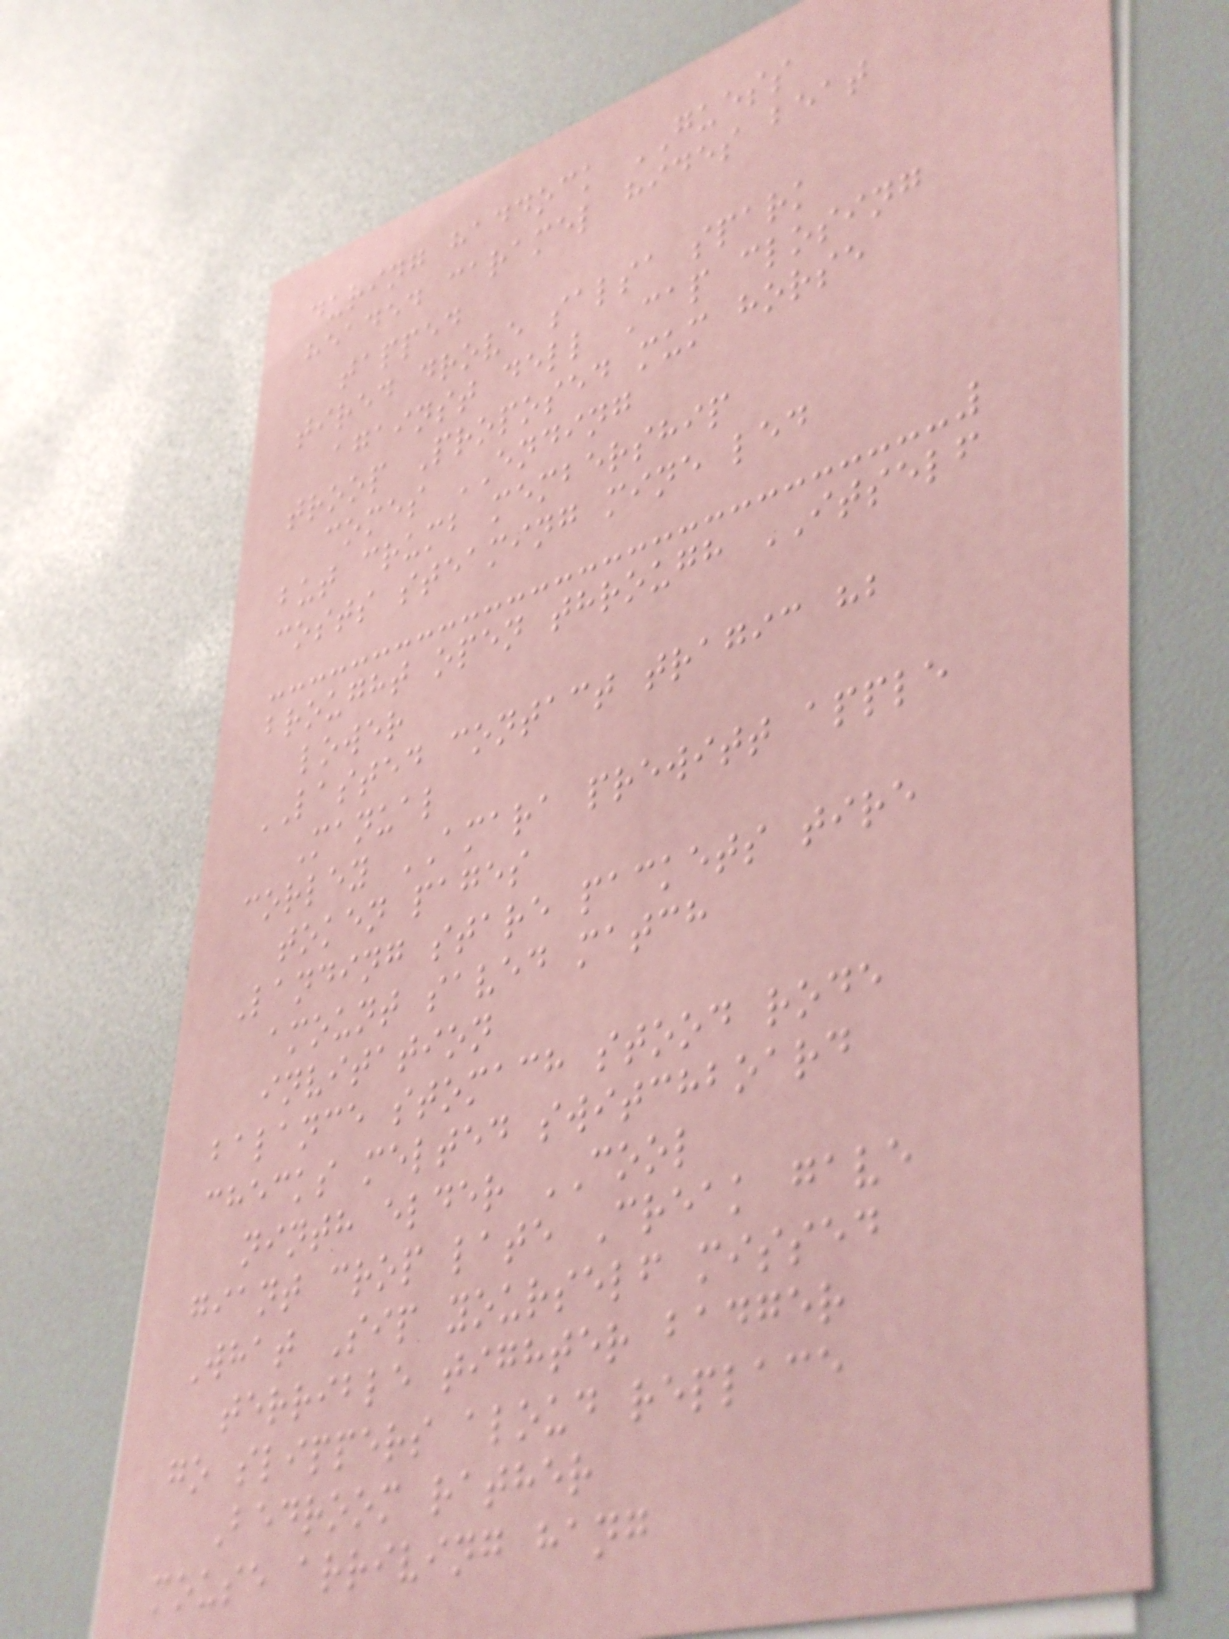during haddock GUESS
headed caramel hides beat
tapped
tired drove salsa spark
against dell Cap closing
troop Proposed mum horse
comes ENDING
but crumb membership
costs steaming mine led
brought open through ITSELF
lower
LASTED contact tragic hb
Manual
corley AMARA prewitt apple
token pages
Landing stare packets tire
amount saved match
invitation
balance stomach stood rode
checks melted switchboard
ninth elder COOL
giant crop late Creak gave
What Sip yourself missed
terrible tighter badger
go slippers aloud replace
Bedroom rather
mouse arriving hang
